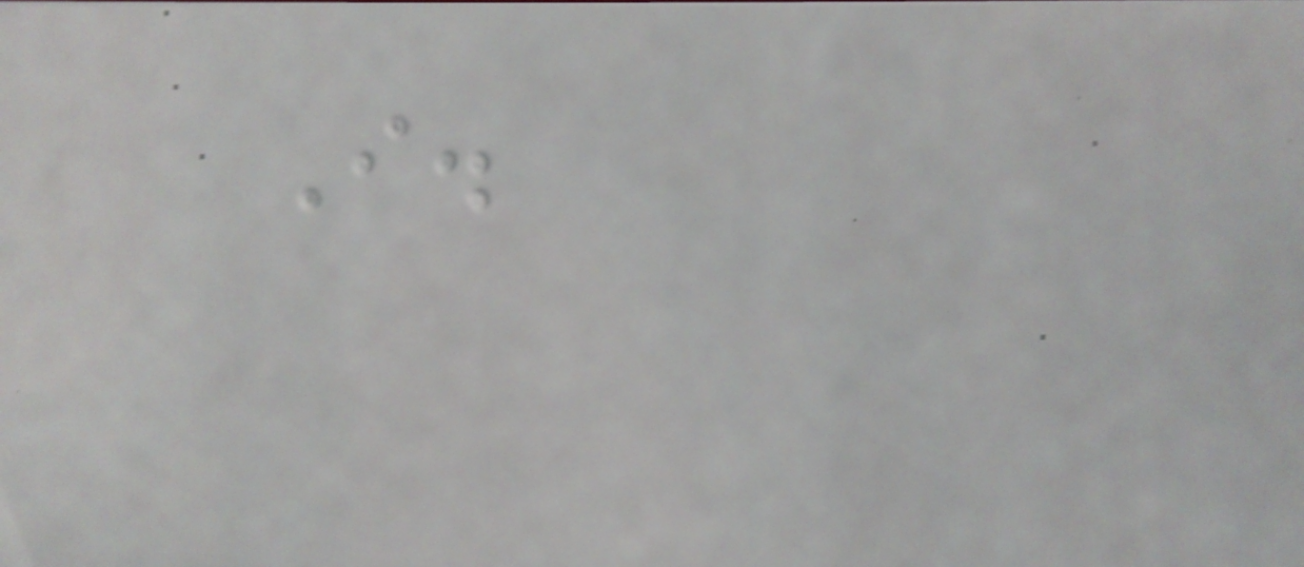I.
